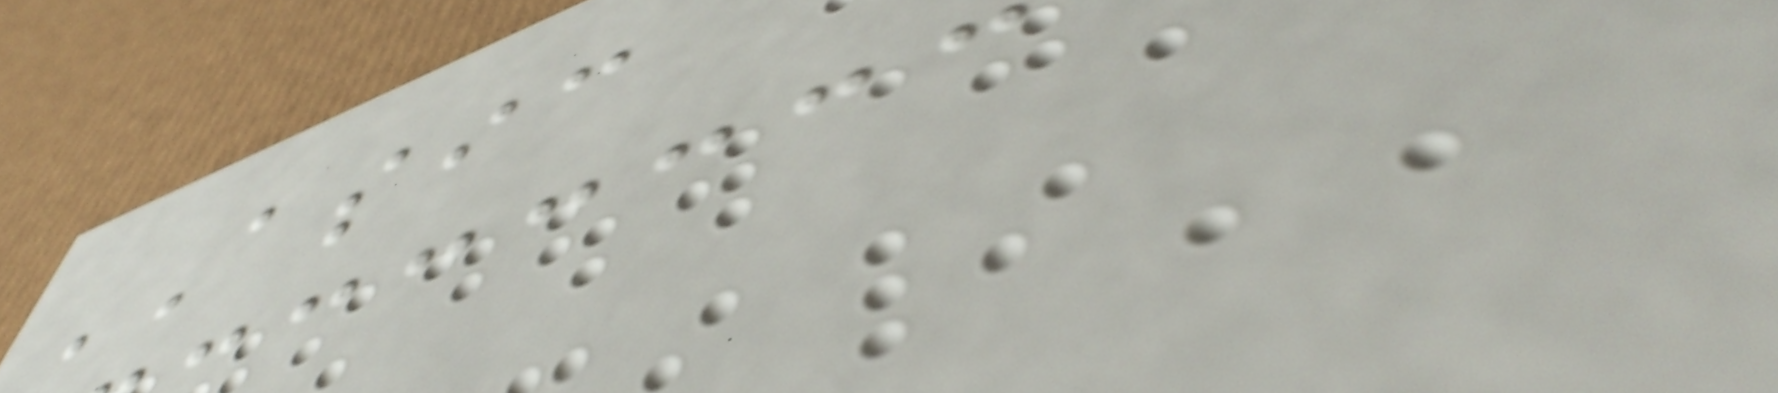ASIC
